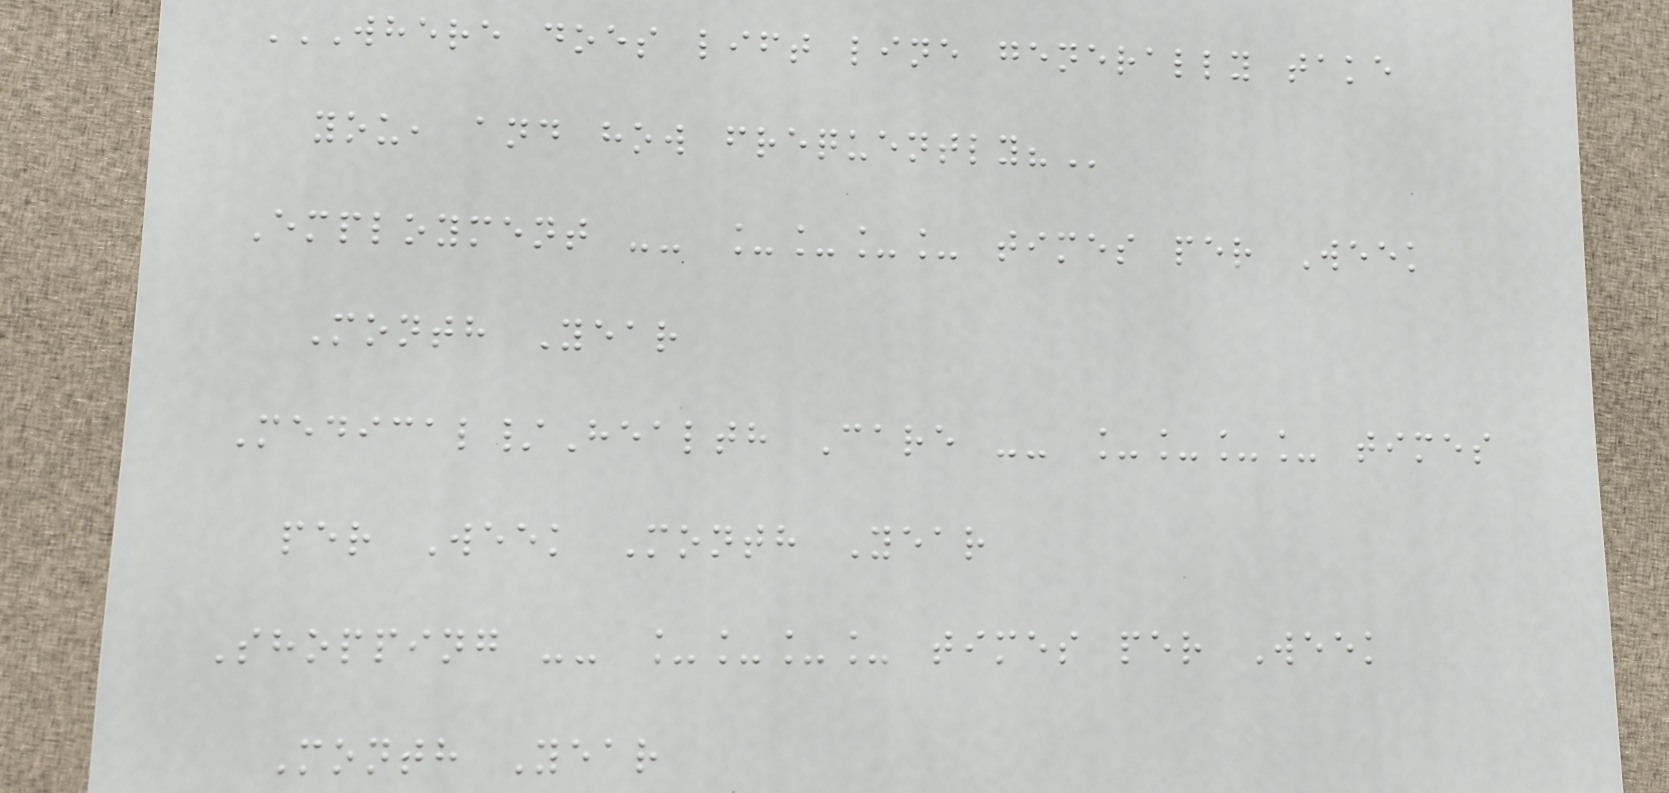WHERE DOES LIFT LINE GENERALLY TAKE
YOU, AND HOW FREQUENTLY?
Employment -- ____ times per Week
Month Year
Medical/Health Care -- ____ times
per Week Month Year
Shopping -- ____ times per Week
Month Year
